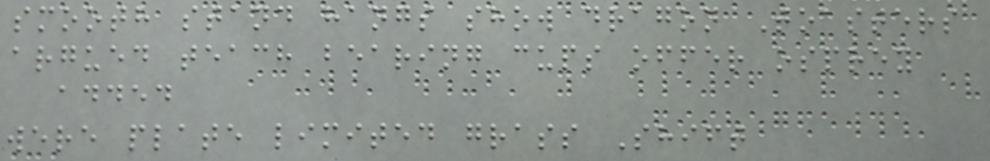smooth stand hangs show dragon Toasters
argued teach bearing cups offer osprey
added
were plate limited grass Shift
